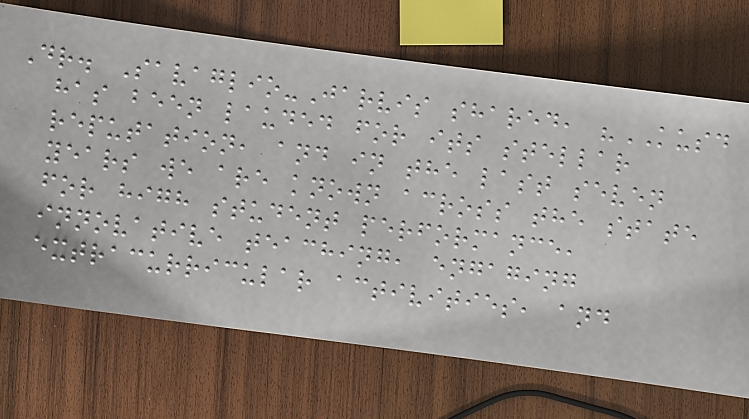Dr. Savaglio-Jarvis shared, "KUSD
has been lauded for its stellar
reputation, and in the last seven
years we are known across the state
for high student performance,
innovative teaching, engaging
extracurricular activities, and
